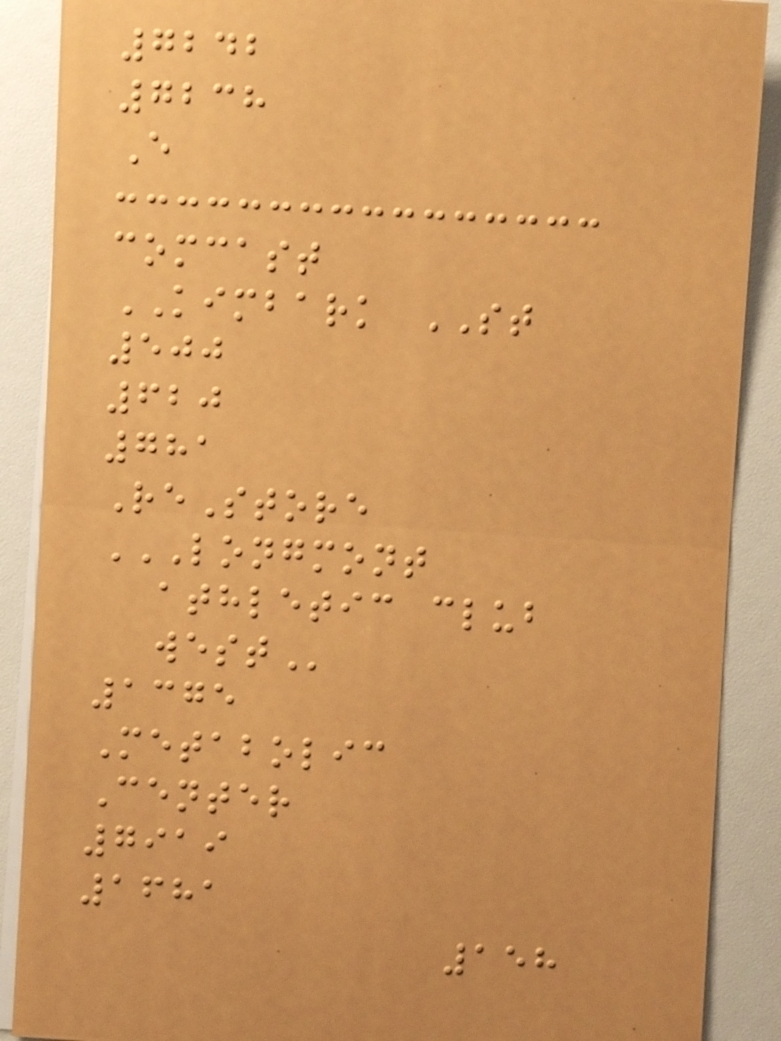7242
7238
E
comcast
KIMBARK ST
500
620
781
ReStore
LONGMONT
ATHLETIC CLUB
WEST
1375
Metabolic
Center
7919
1681
158
